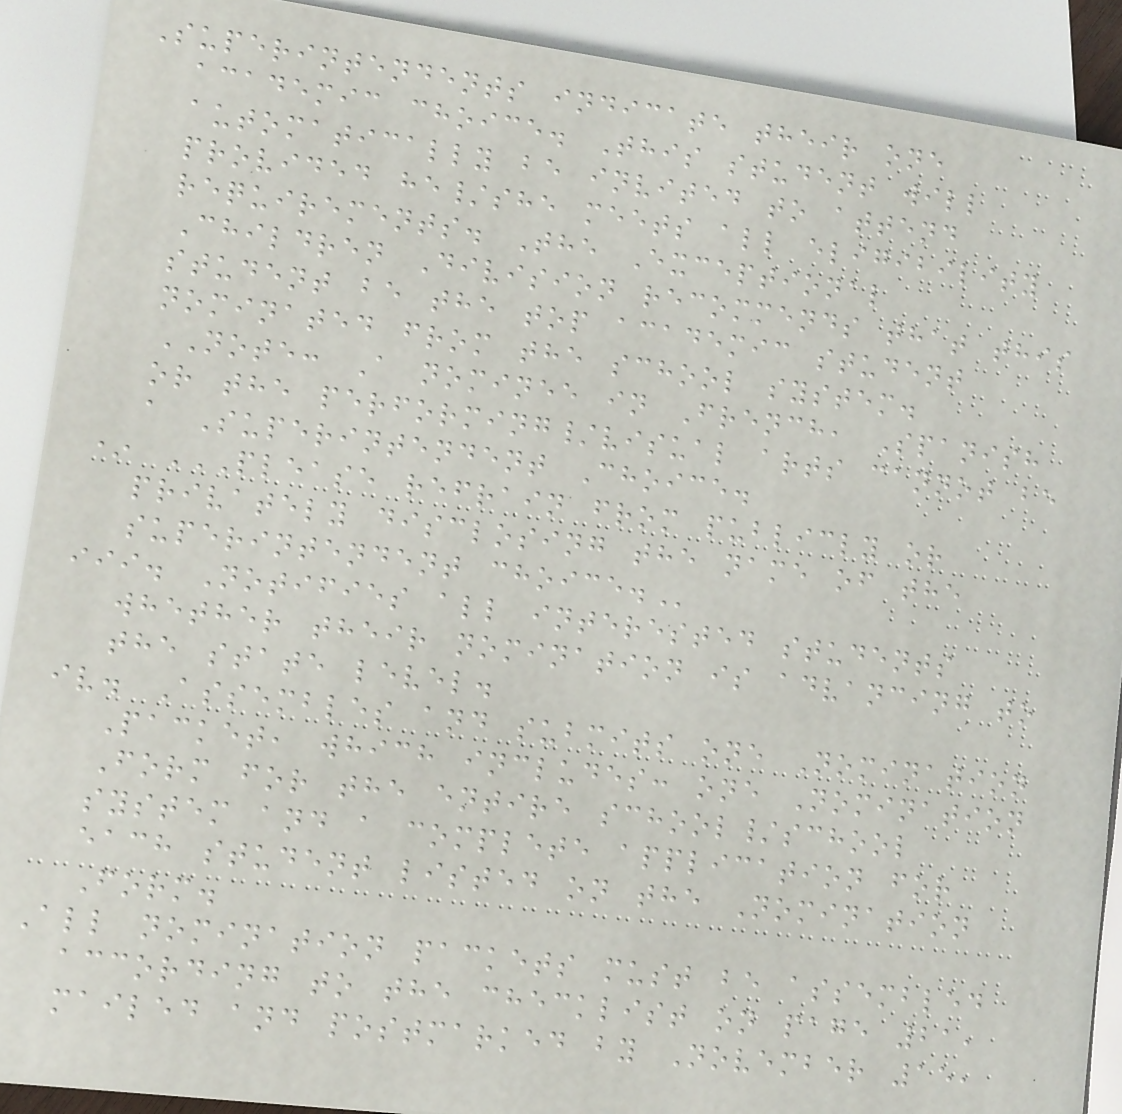Superintendents indicate their one
academic choice. This student will
automatically be invited to attend
provided he/she meets all eligibility
requirements. The Exceptional
Children Division recommends that this
student be the top academic student
nominated from the school system.
NOTE: A nominee in French, Spanish
or the performing/visual arts cannot be
a Superintendent Choice.
* PLEASE REFRAIN FROM PUBLICLY OR
PRIVATELY DISCLOSING THE NAME OF THE
SUPERINTENDENT CHOICE.
iii. Notifies all interested students
whether their nomination is advancing to
the state level.
iv. Assembles and submits one Nomination
Packet, which includes: one Nomination
Form for the entire school/school
system and a complete application for
each student listed on the Nomination
Form.
All nomination packets must be assembled
according to the checklist on page 21,
mailed and postmarked by November 15,
